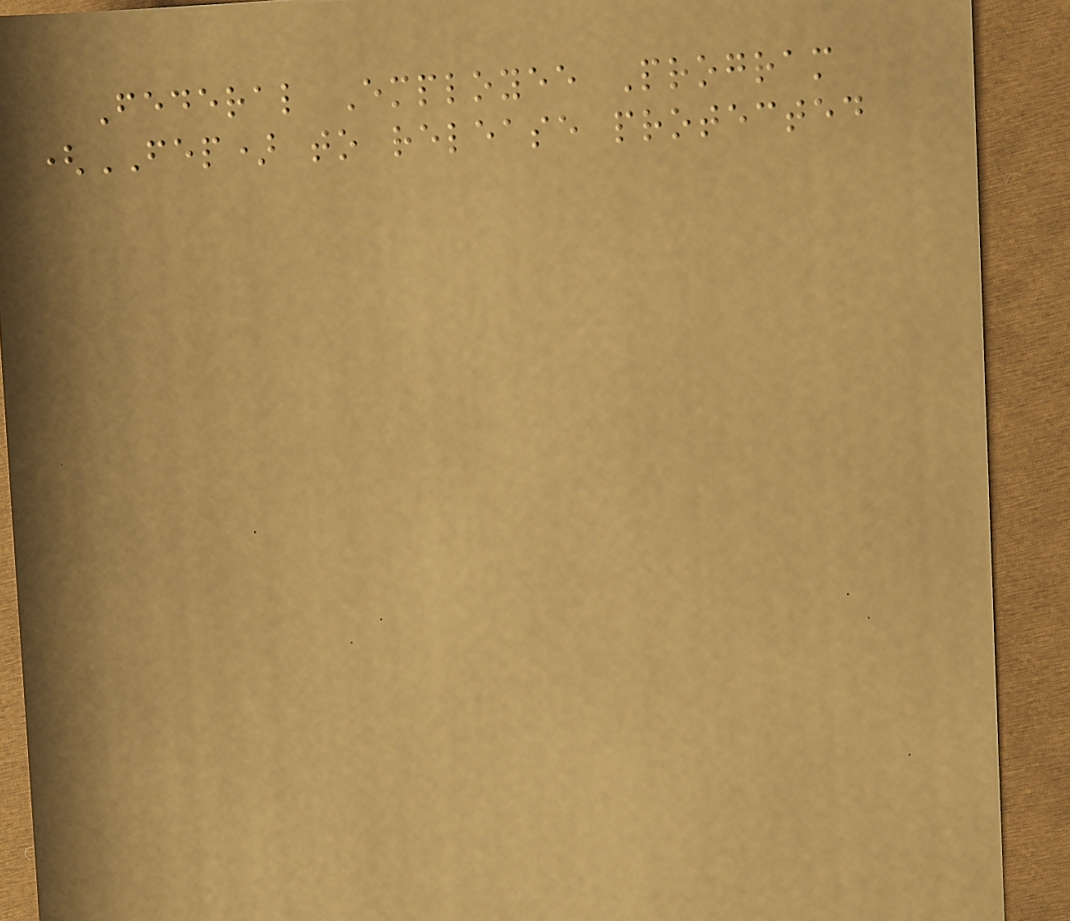Federal Employee Program
(FEP) to release protected
